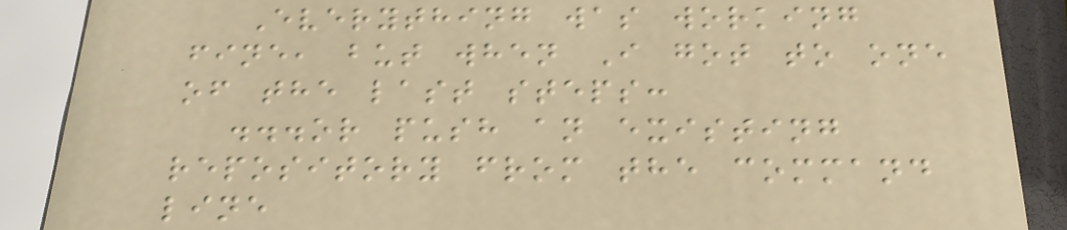Everything was working
fine, but when I got to one
of the last steps:
...or push an existing
repository from the command
line
